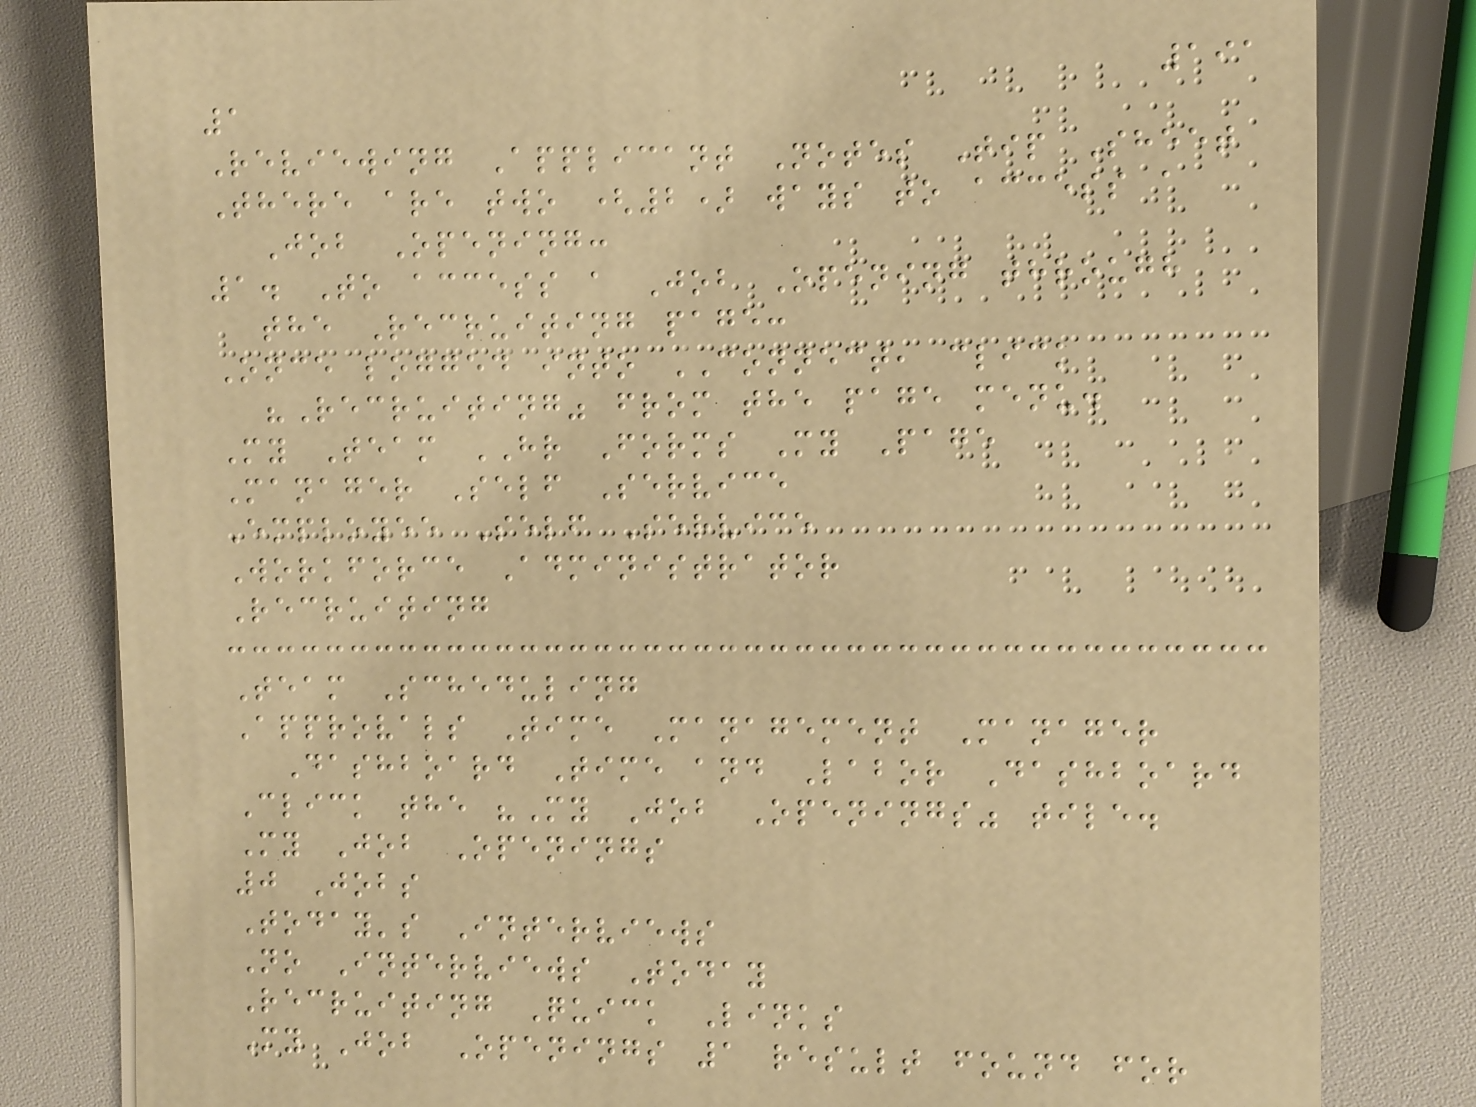191
1
Reviewing Applicant Notes Tip Sheet
There are two (2) ways to access a
Job Opening:
1. To access a Job Opening through
the Recruiting page:
Once logged into CONNECT, click
"Recruiting" from the page menu.
My Team HR Forms My Page
Manager Self Service
Employee Self Service
Workforce Administrator
Recruiting
Team Scheduling
Approvals Time Management Manager
Dashboard Time and Labor Dashboard
Click the "My Job Openings" tile.
My Job Openings
0 Jobs
Today's Interviews
No Interviews Today
Recruiting Quick Links
My Job Openings 1 result found for
